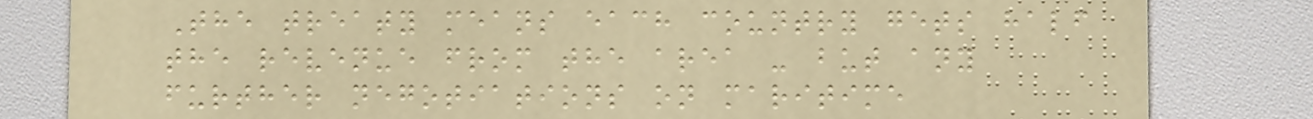The treaty means each country gets half
the revenue from the area - but any
further negotiations on maritime
